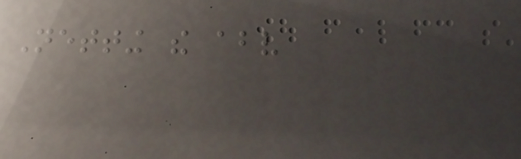Netting the above
